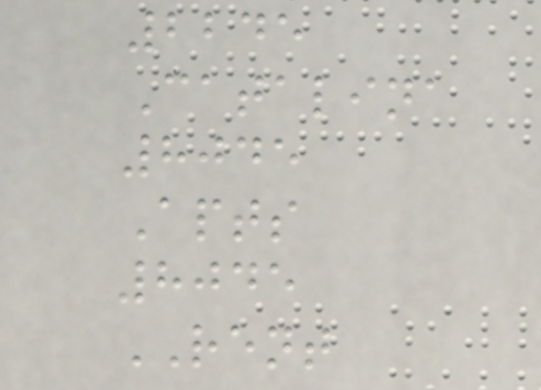2245
Catalina
8045
Apts
8045
RENT
